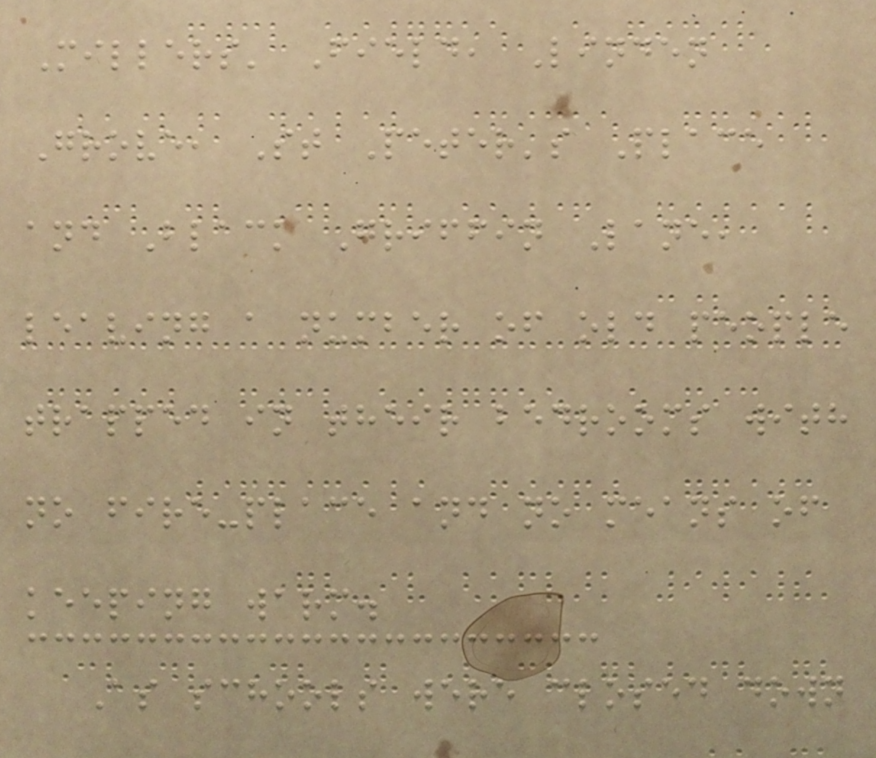Millers' Field, Linden
Grove, St Peter's Place
and Black Griffin Lane,
leaving a number of old people
trapped in their bedrooms with
no fire-place and no means of
keeping warm.
As schools were closed down
